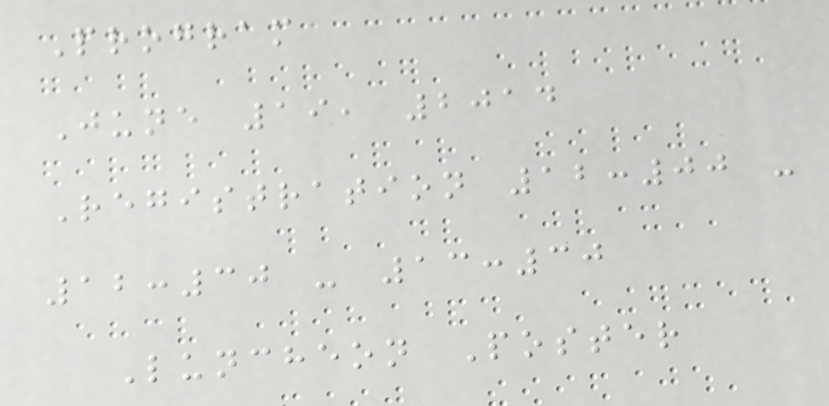Program
June 19, 2014
Registration 12:00 -
12:30 - 13:30
Luncheon Poster
